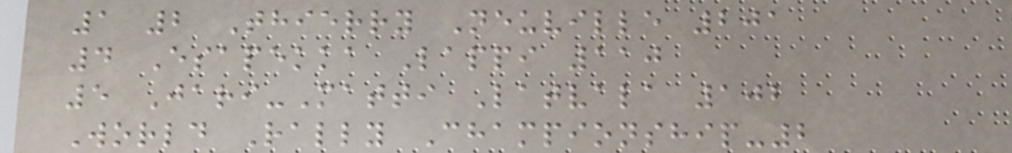1 2 Thierry Neuville 201
4 Esapekka Lappi 110
5 Jari-Matti Latvala 102
World Rally Championship-2
